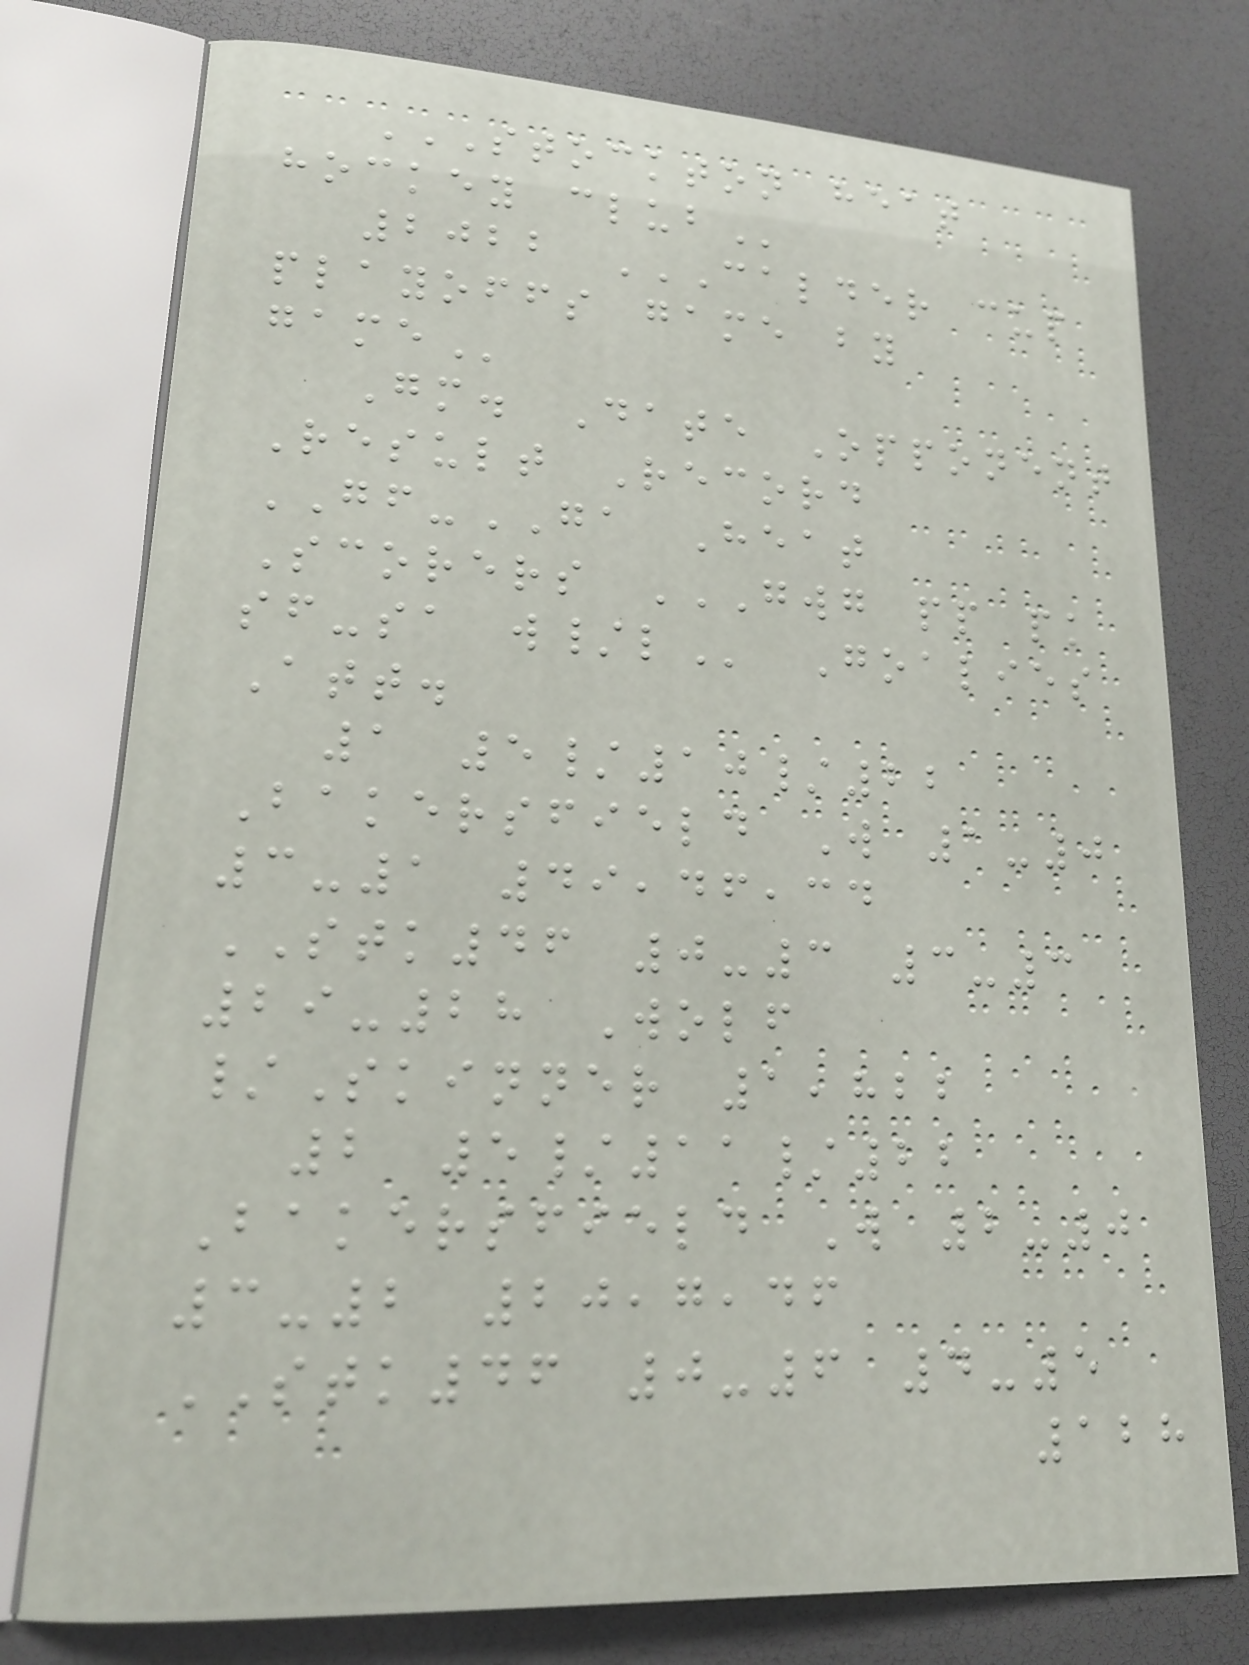STOCKTON HEAT
HOCKEY CLUB
2022 CALDER CUP
PLAYOFFS GAME BY
GAME
Gm. Date Opponent
Result Record
GF-GA Heat
Scorers GWG PP PK
SF-SA W/L Goalies
Att.
1 5/10/22
Bakersfield W 1-0
3-1 49,46,34
STK46 0-3 3-3
29-28 Wolf
/Skinner 1,822
2 5/11/22
Bakersfield W 2-0
3-2 20,7,46
STK46 0-6 4-5
128
